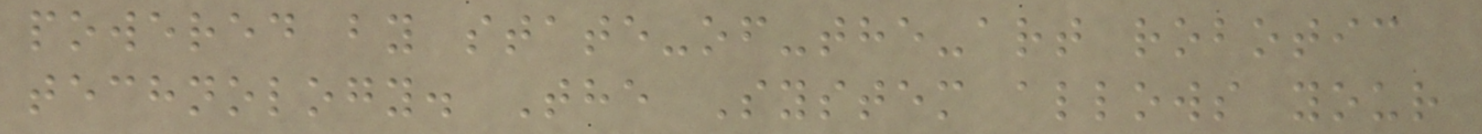powered by state-of-the-art robotic
technology. The System allows your
